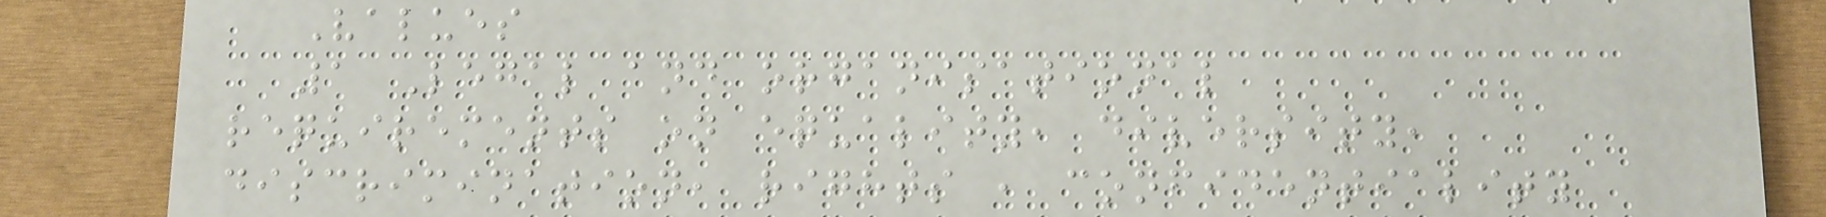Values
1 Legal and organisational
requirements on equality, diversity,
discrimination, rights , confidentiality
